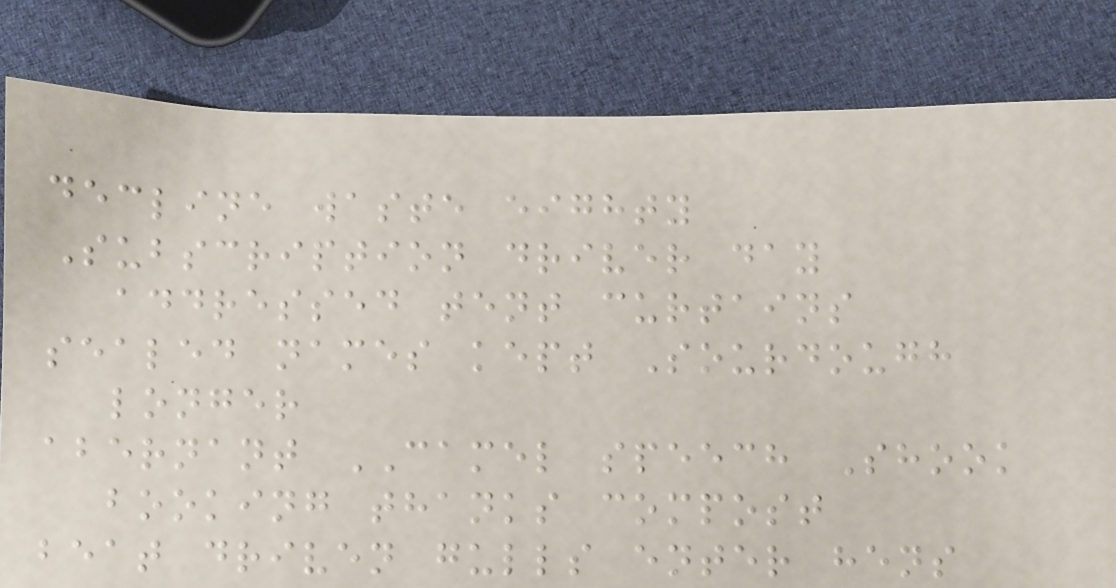decline waste eighty
Subscription driver day
addressed tent curtains
sealed names kept Sourdough
longer
abernant CAMEL speech Shook
booking thanks compost
beat driven gulls enter hens
